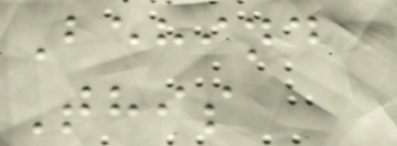Behind
This
